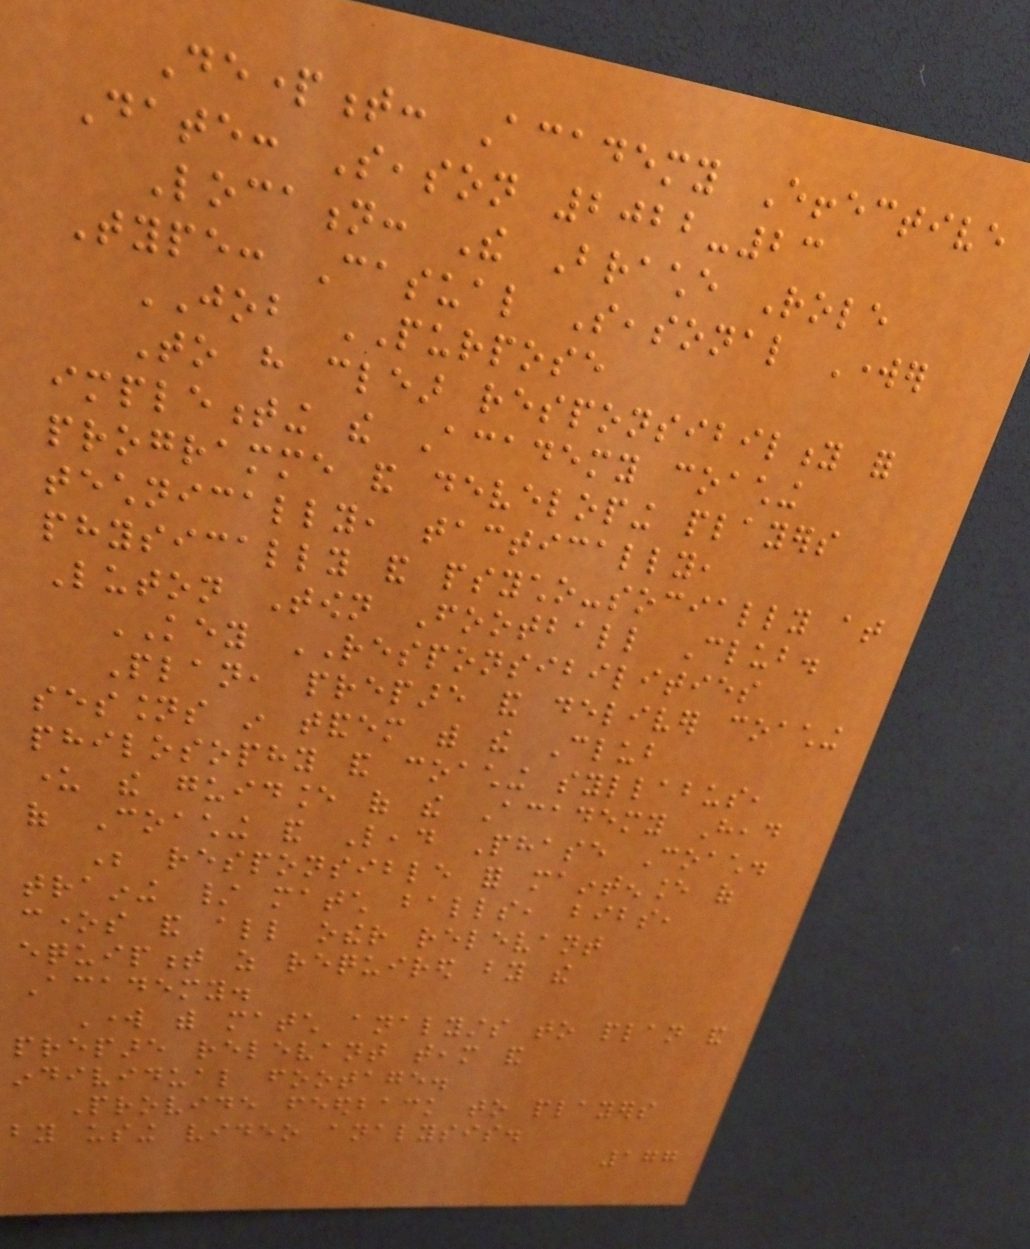Department: Academy Effective
Date: Season 2022-23
Location: The Brache Role
Type: Casual Seasonal Worker
JOB PURPOSE
To have clear responsibility for
implementing the Academy coaching
programme and developing players
technically, tactically,
physically and psycho-socially at
Luton Town Football Club.
KEY RESPONSIBILITIES
Plan, prepare and deliver coaching
sessions in tandem with the Club
philosophy and coaching syllabus,
under the guidance of the Academy Head
of Coaching and Lead Phase Coach.
Be responsible for maintenance of
training / match balls, bibs,
cones and all other relevant
equipment as required by the
Academy.
Work with match analysts to plan and
prepare relevant team and
individual footage.
Provide feedback to players
by using video analysis.
177
